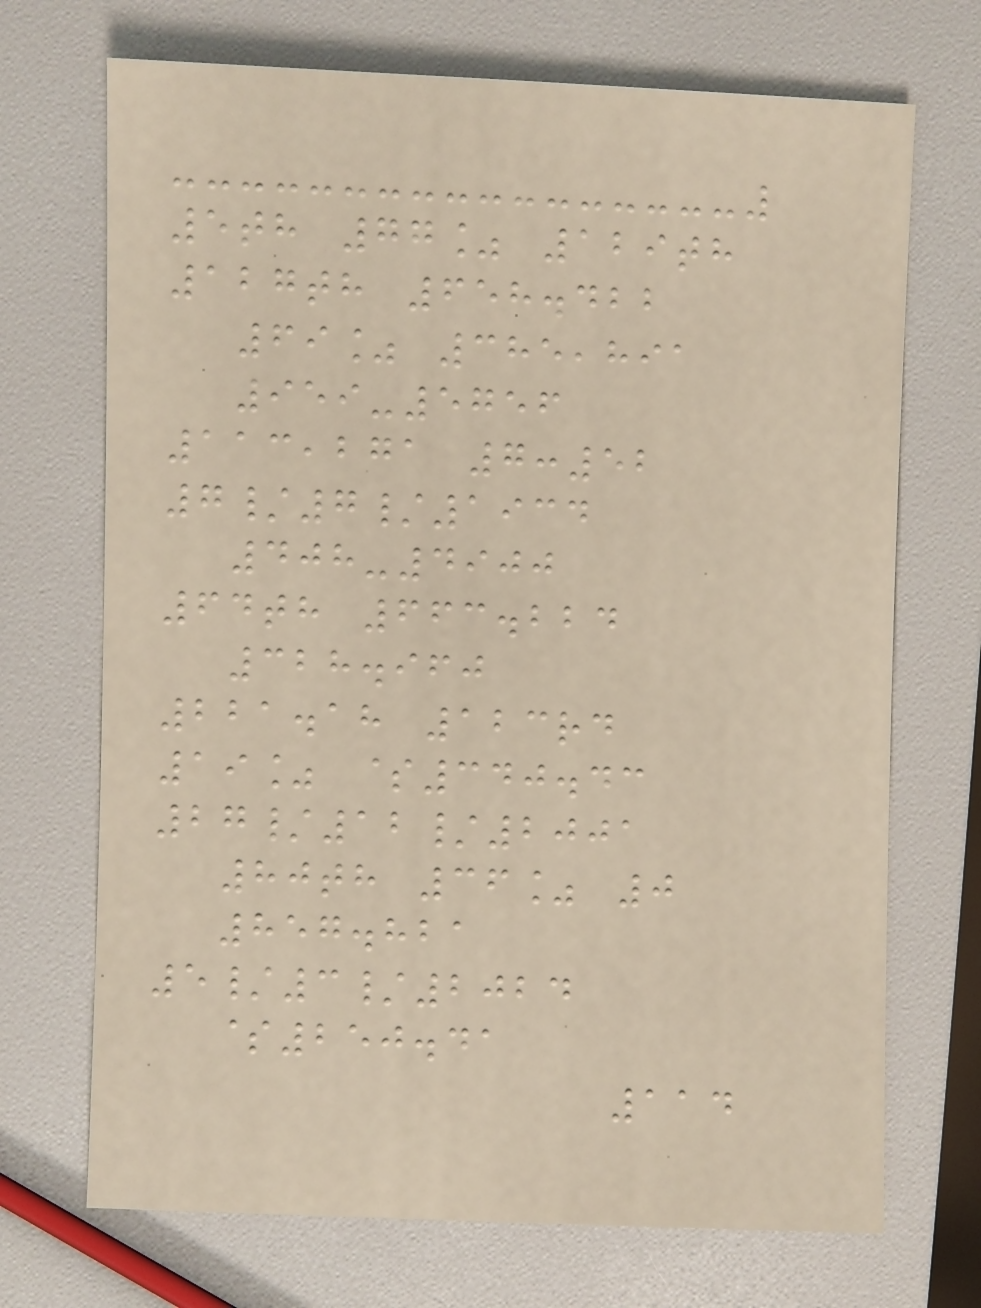5th 77% 129th
127th 658.422
69% 385,891
959-5756
113,271 7:52
7/7/1934
408-4900
64th 663.224
328.960
221.18 123rd
19% $340.43
27/12/2001
80th 36% 0
857.821
5/3/2024
$250.41
114
